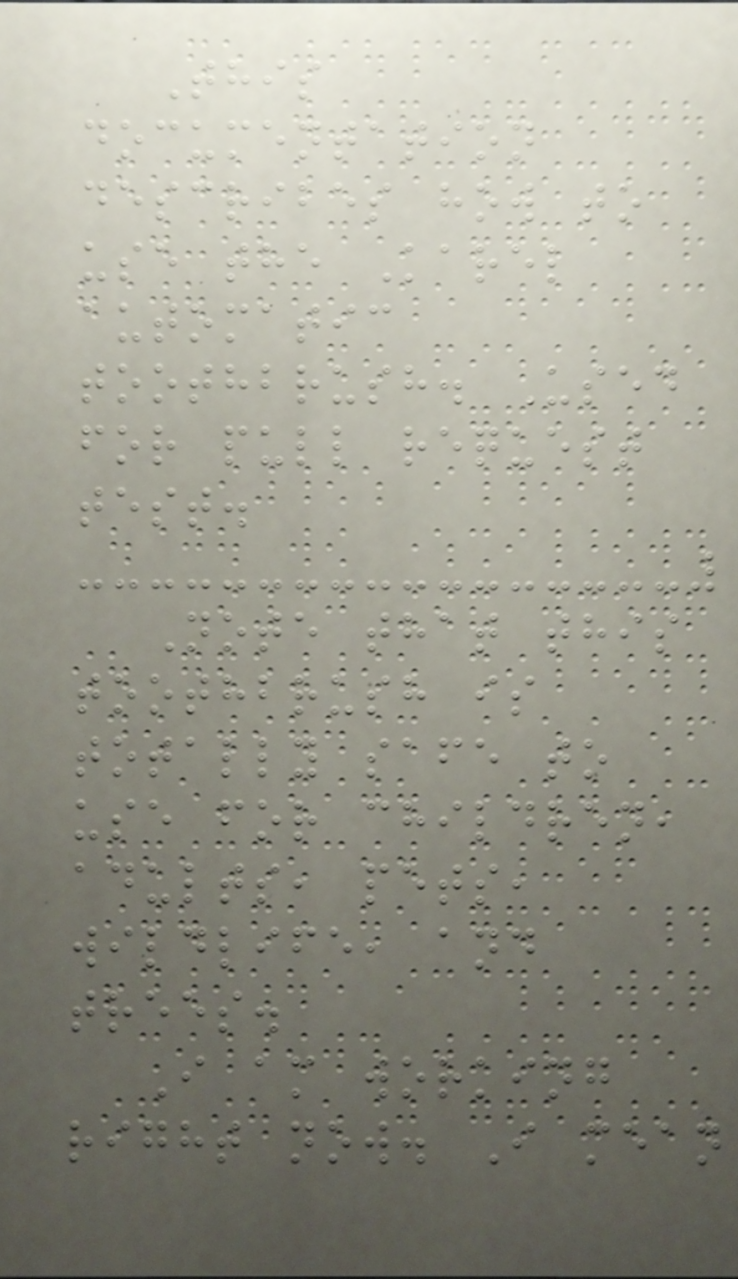This
documentation
describes how to
use the Karel
automatic
toothbrush. Used
for pull request
test.
Note that this
toothbrush is
totally safe to
use for children,
adults, pets,
wildlife, and
trees.
I am working
right now. I mean
